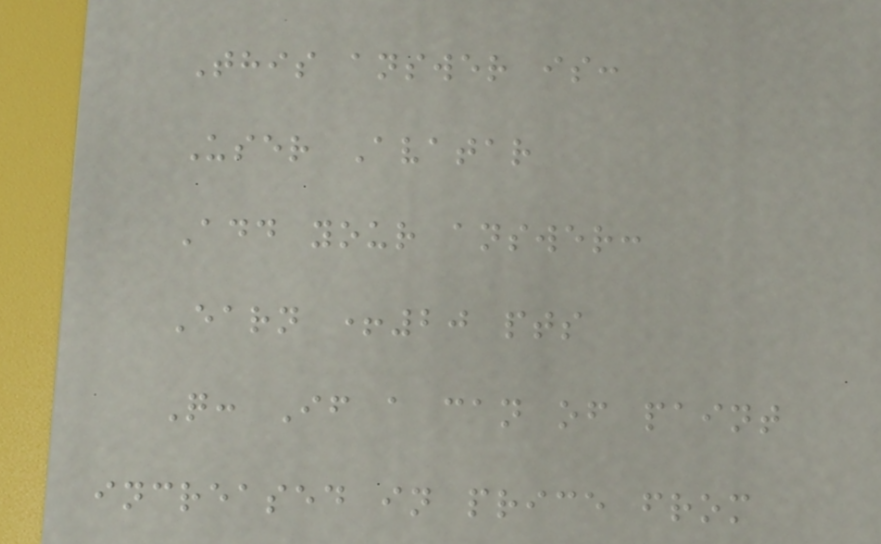This answer is:
User Avatar
Add your answer:
Earn +20 pts
Q: If a can of paint
increased in price from
